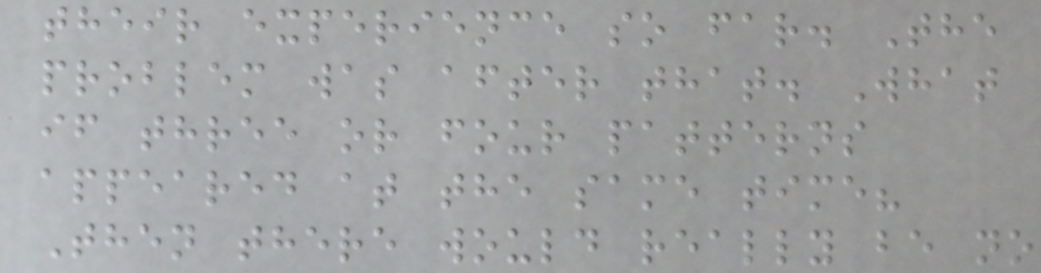their experience so far. The
problem was after that. What
if three or four patterns
appeared at the same time?
Then there would really be no
